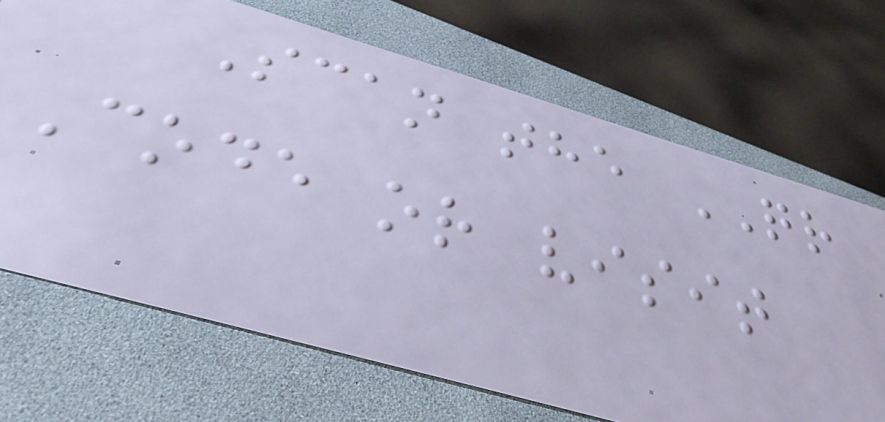Scan the QR
Code or visit
